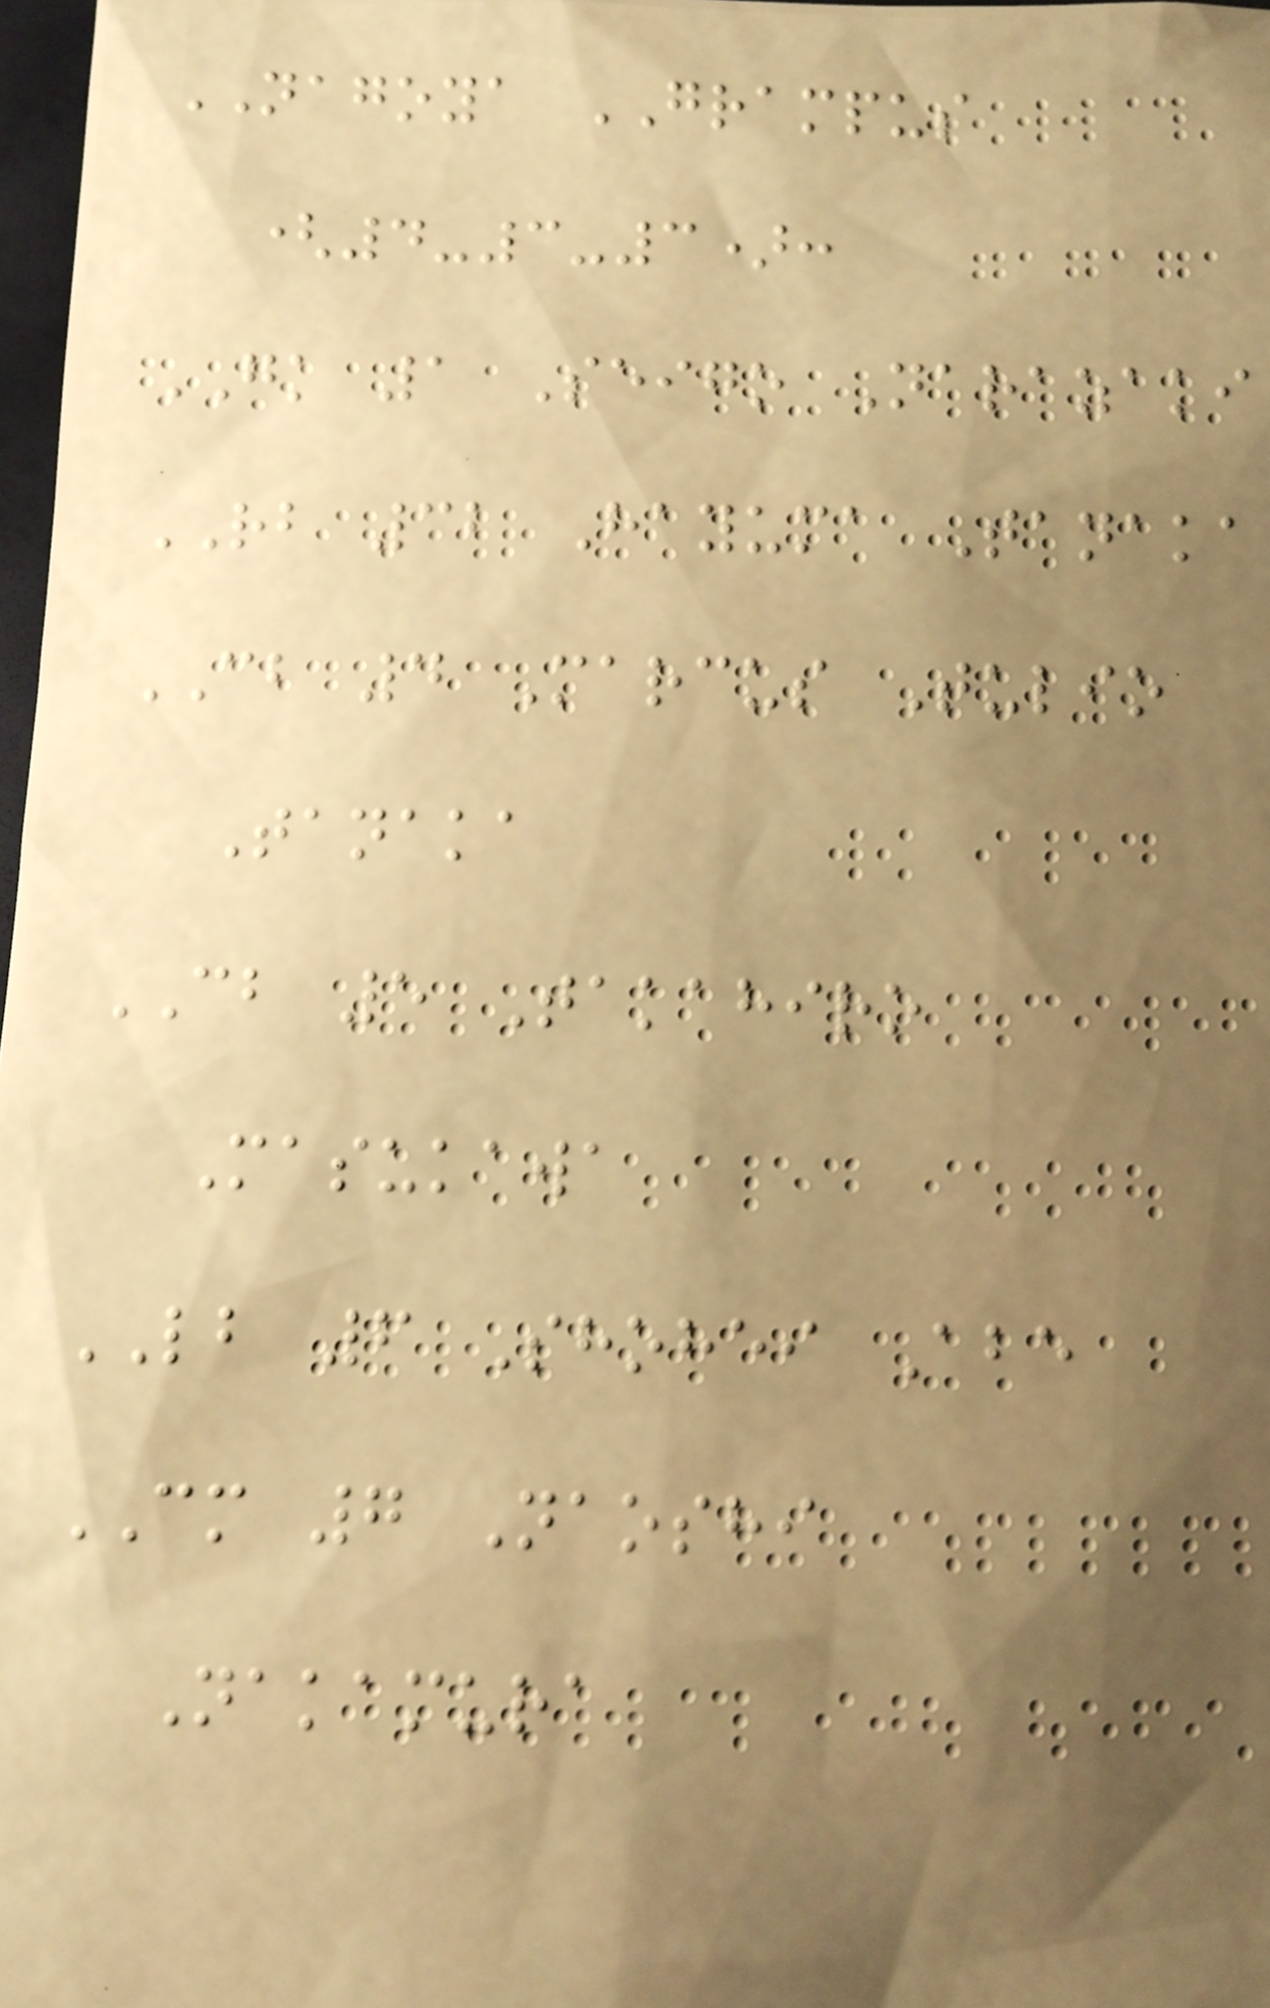NAGOYA GRAMPUS
(4-3-3):
GK 1 Seigo Narazaki
RB 32 Hayuma Tanaka
CB 4 Marcus Tulio
Tanaka
CB 5 Takahiro
Masukawa
LB 6 Shohei Abe
CM 7 Naoshi
Nakamura
